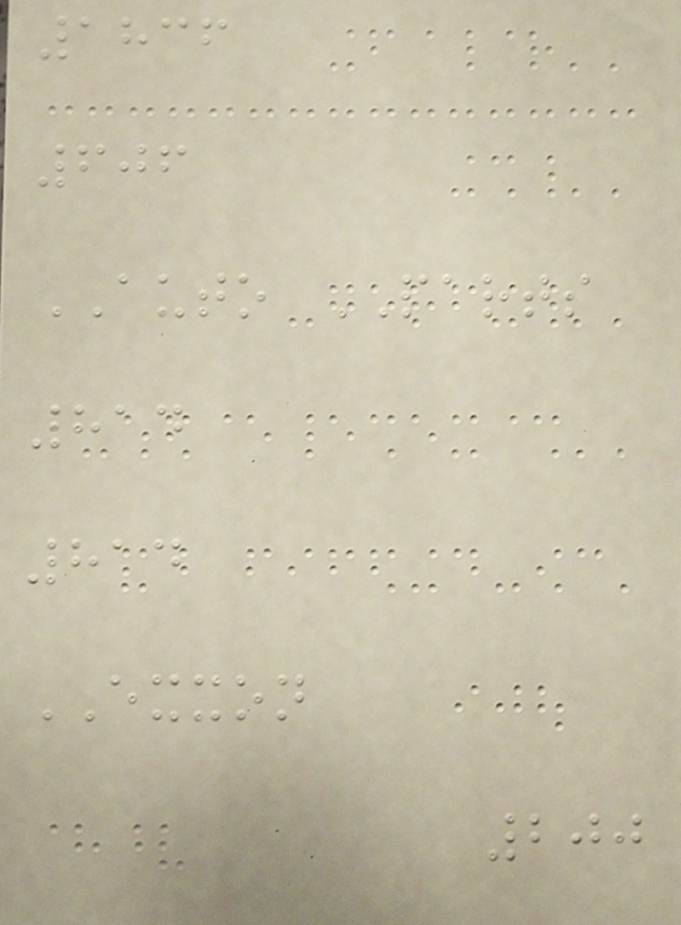1836
606
AUTO PARTS
814
814
EXXON
200
